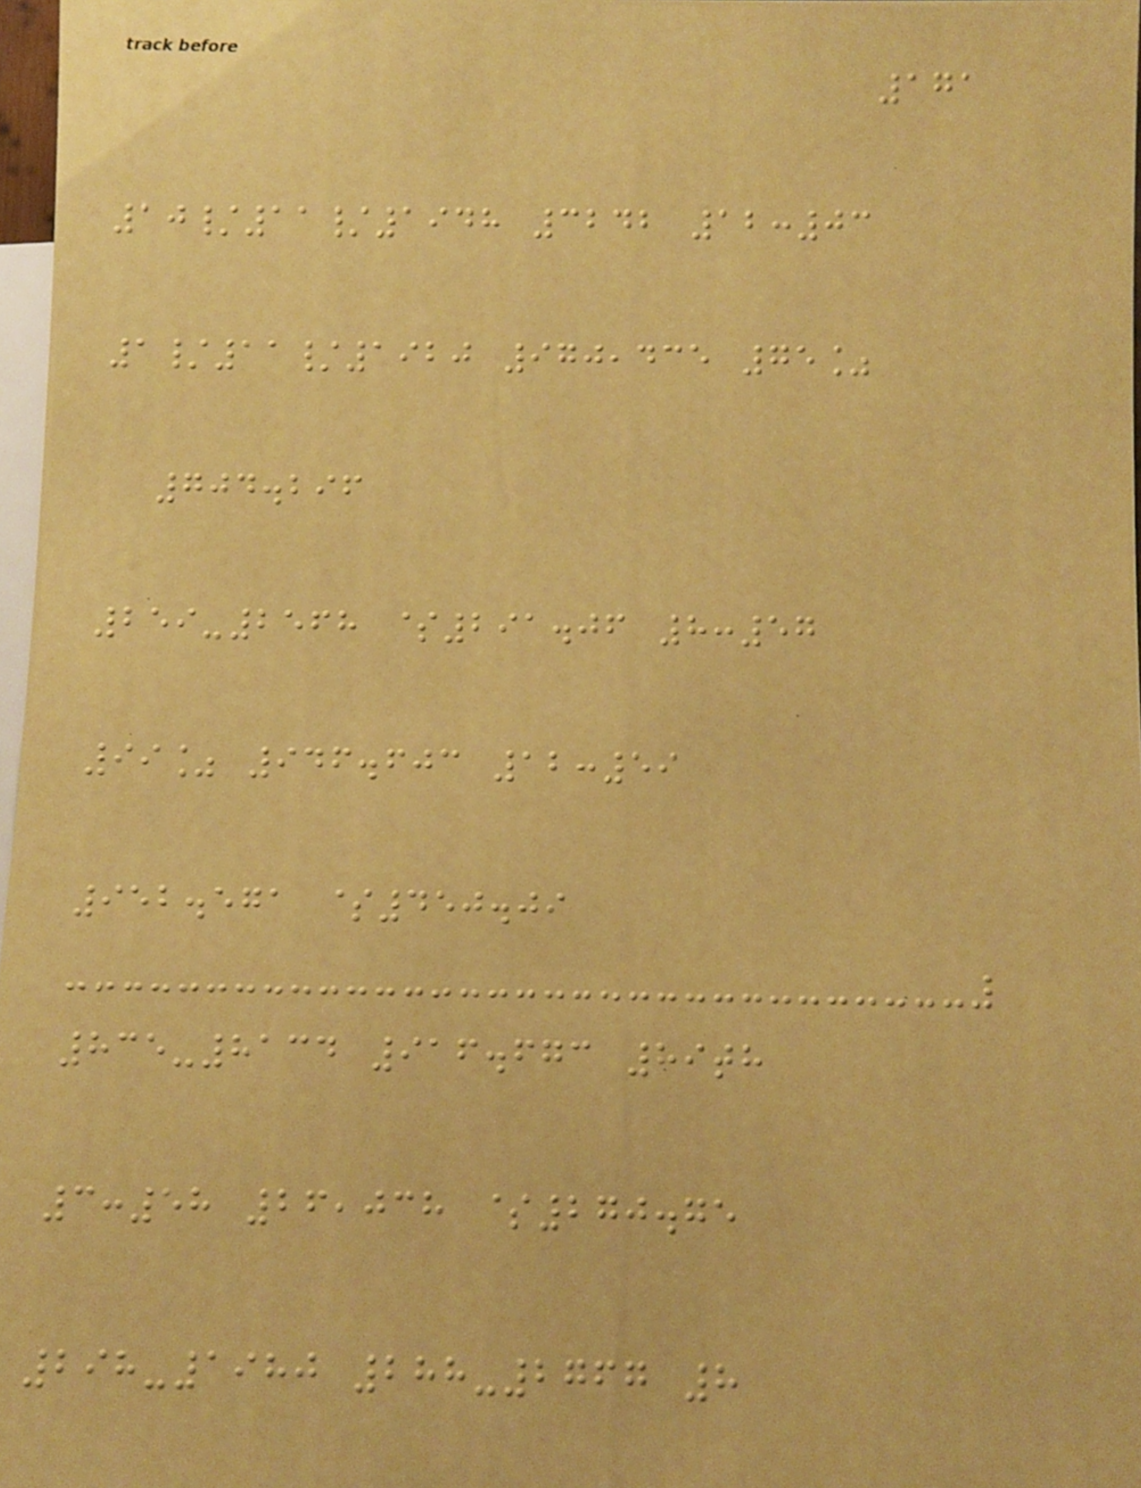171
10/11/1948 3242 12:03
1/11/1920 970,435 75%
704.296
259-2568 $291.06 8:57
99% 946.603 12:59
952.571 $450.09
835-8134 916.673 89th
3:58 26,038 $270.75
298-1980 288-2767 8
